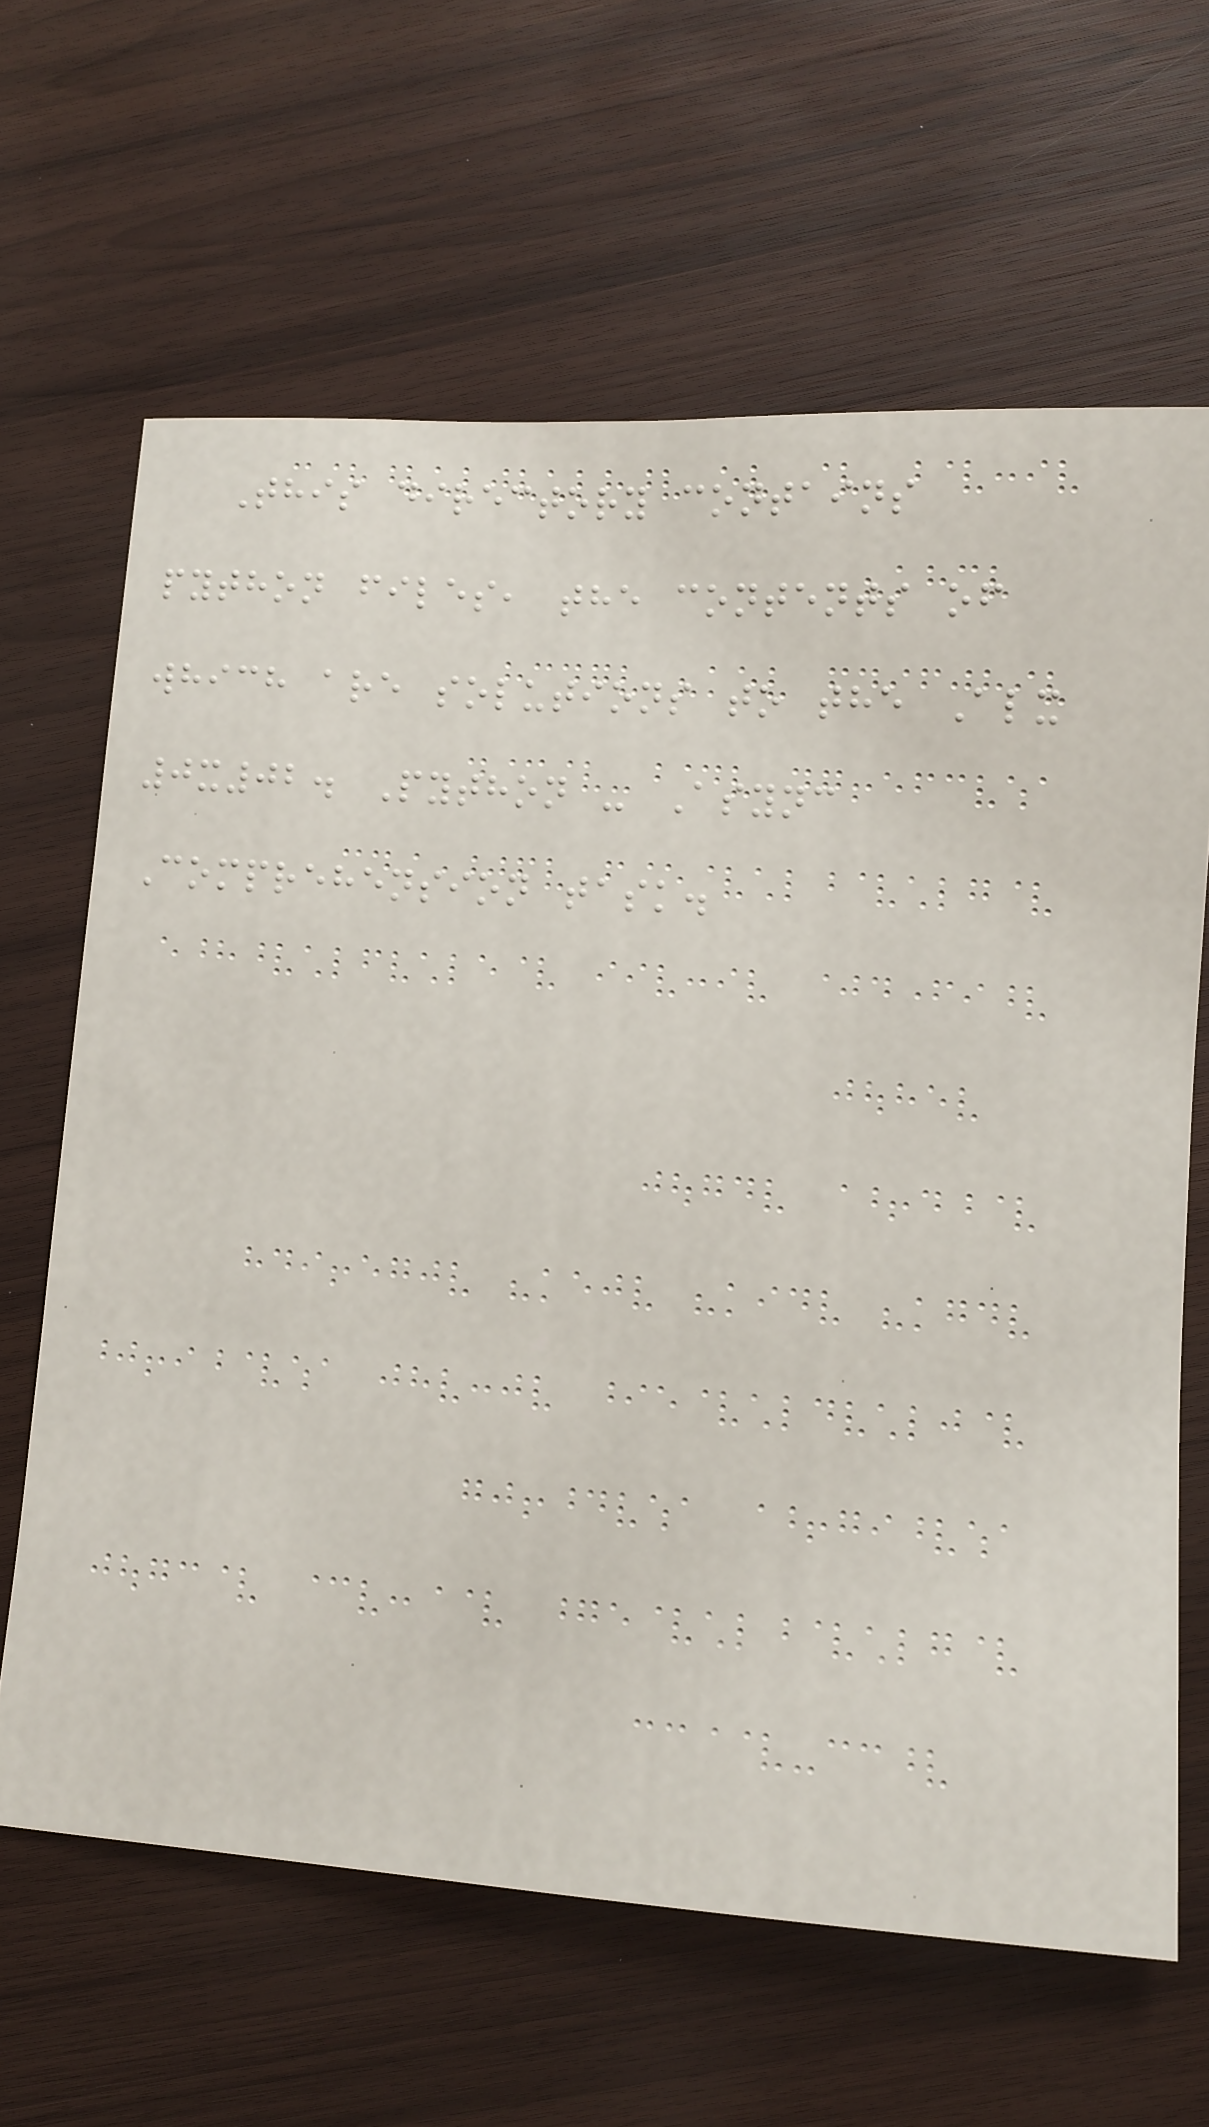This directory contains
python files, the contents of
which are solutions to the Alx
0x02. Python - Async
Comprehension task.
